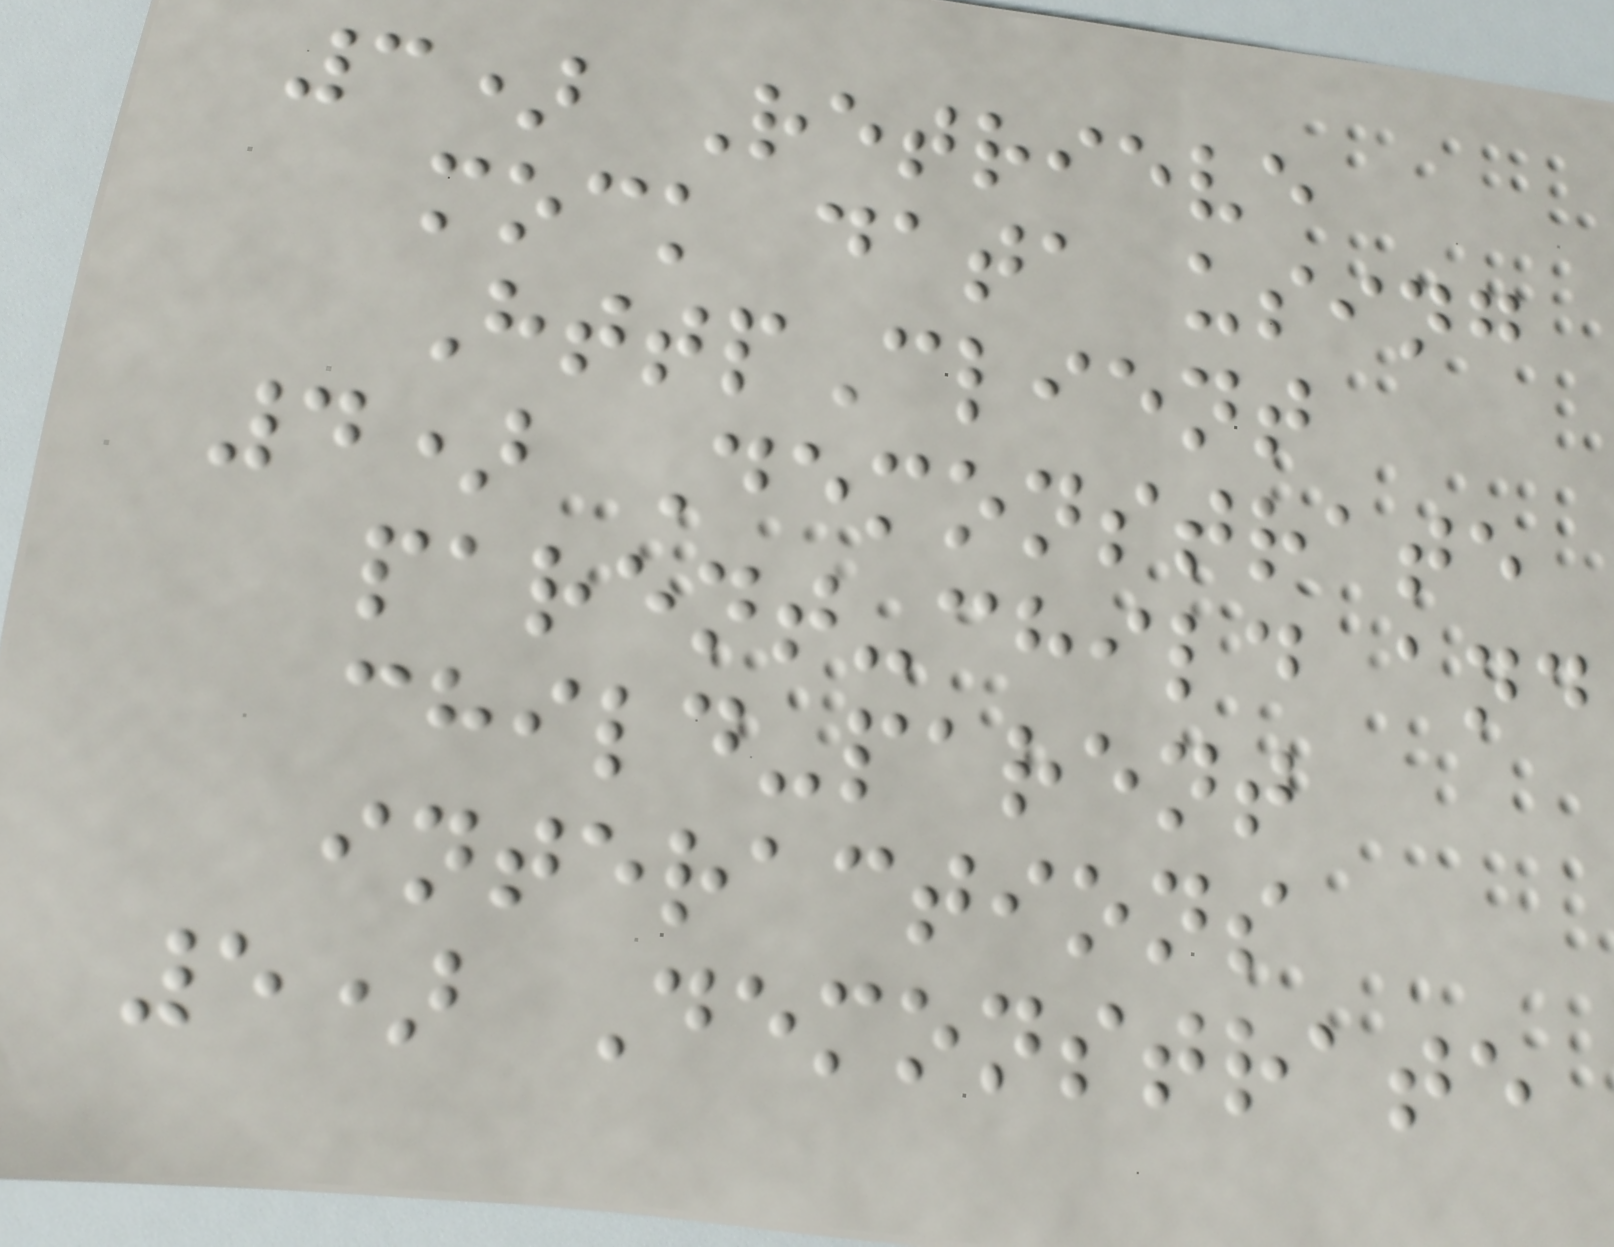3) Retrieve
mock data using
HttpClient
4) Demonstrate
parent-child and
child-parent
interactions
5) Demonstrate
